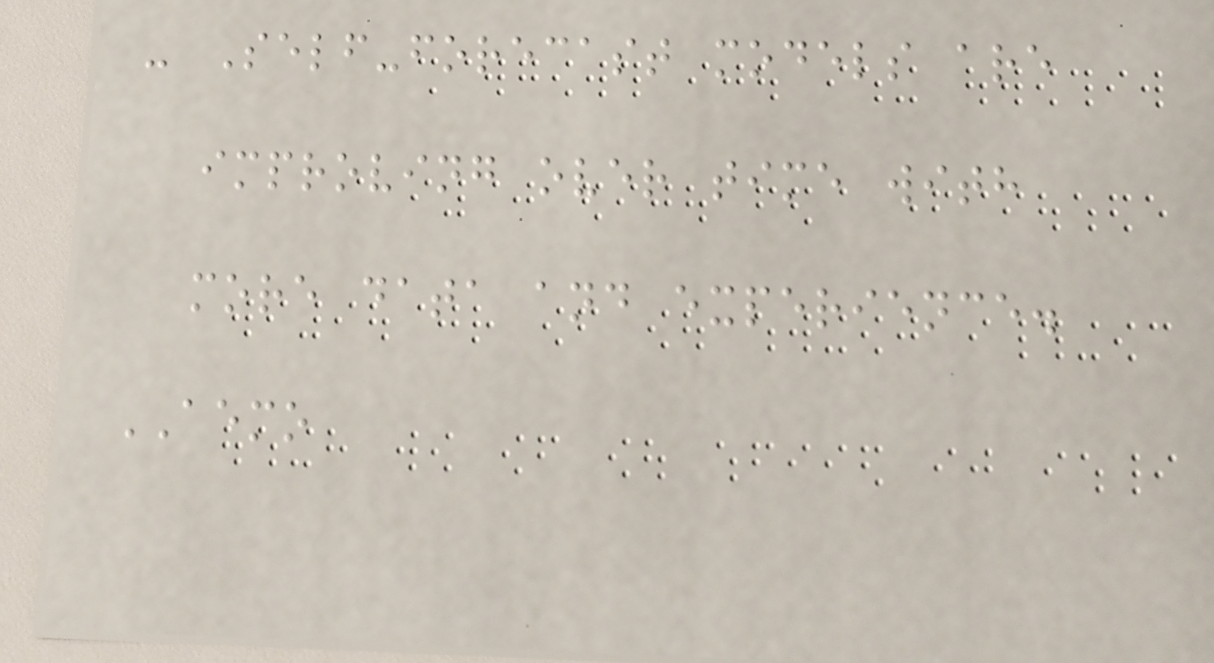- Self-forecast models are
improving over time with
more data and experience.
AEMO
